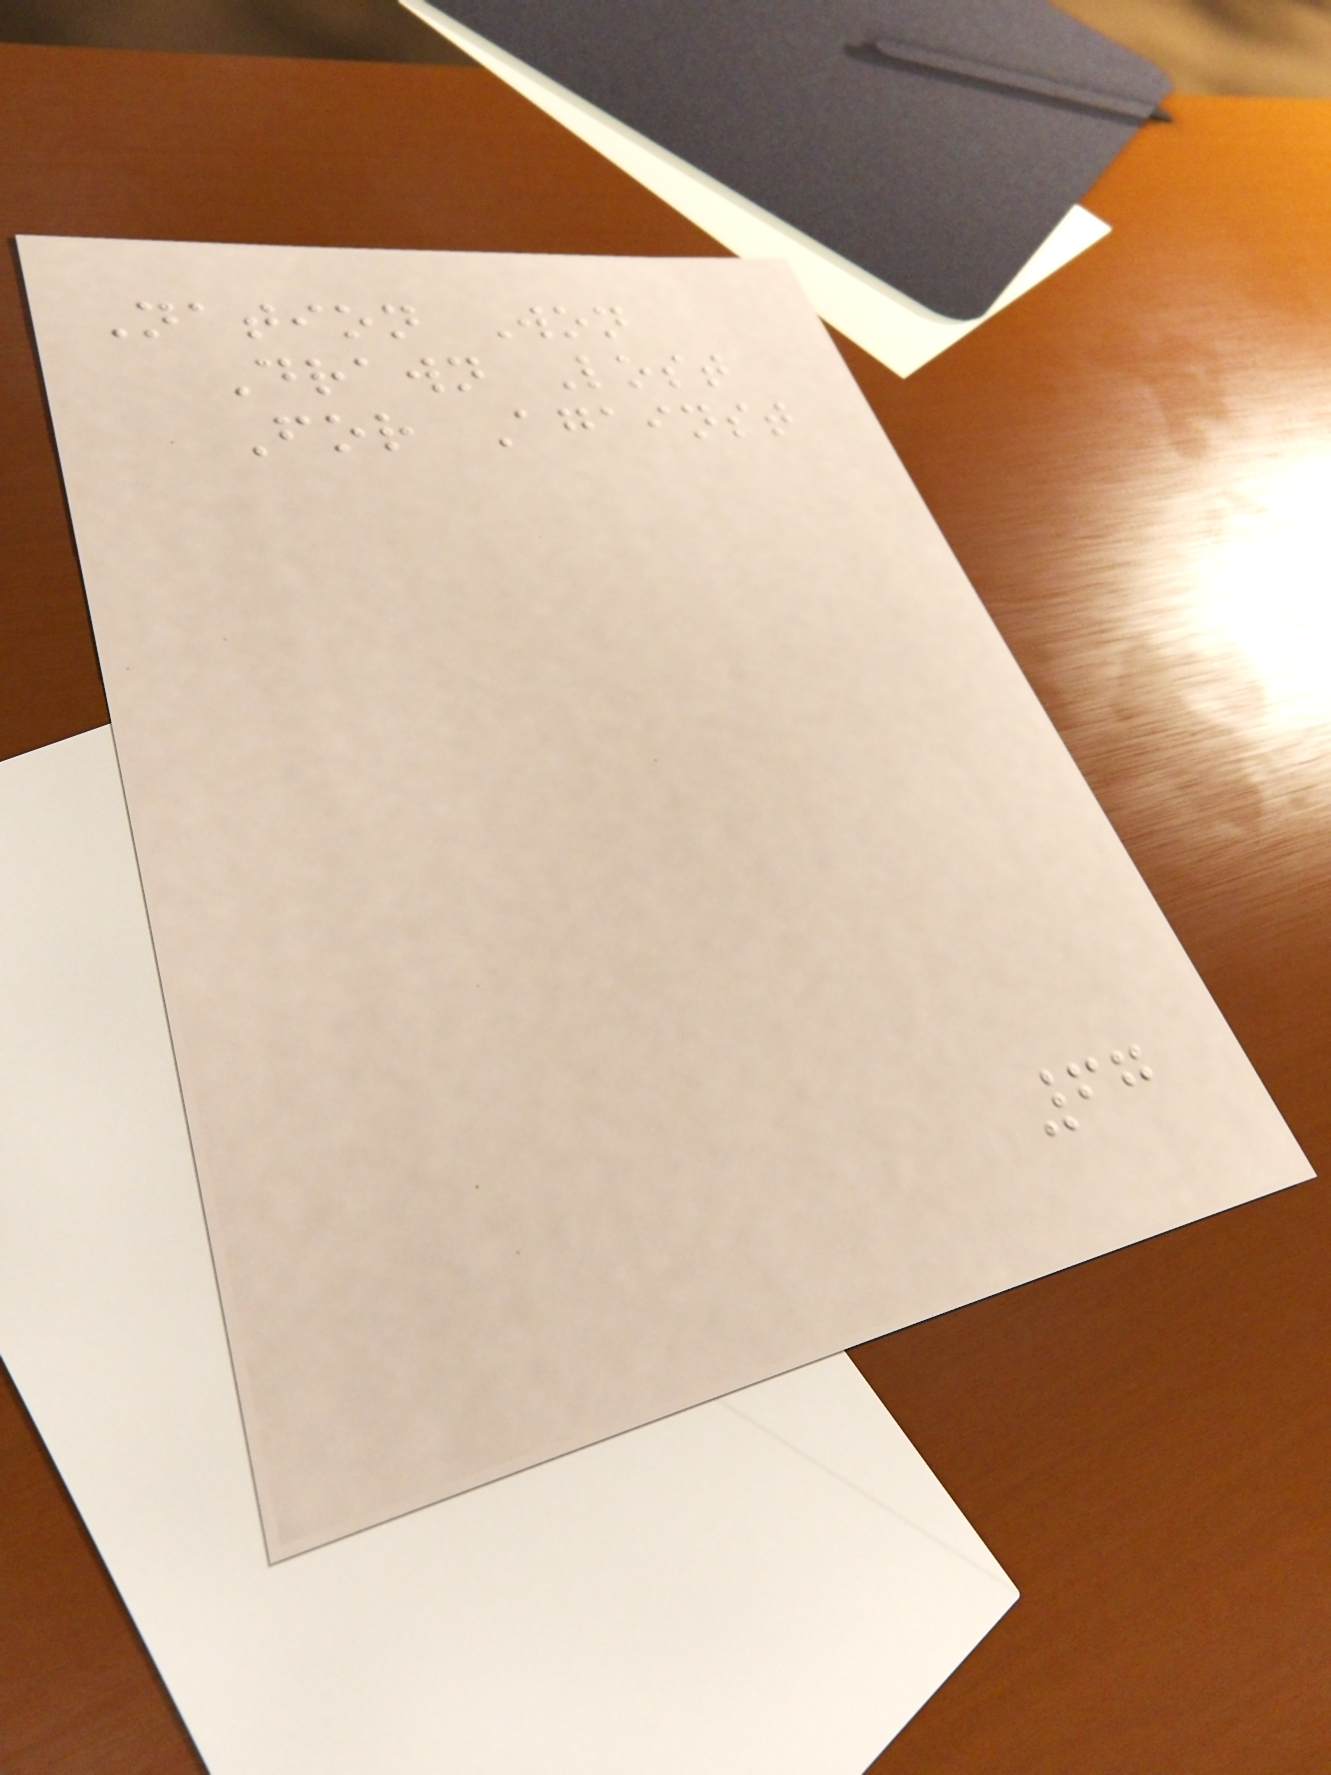Nation Won
Drawn Lost
For Against
67
